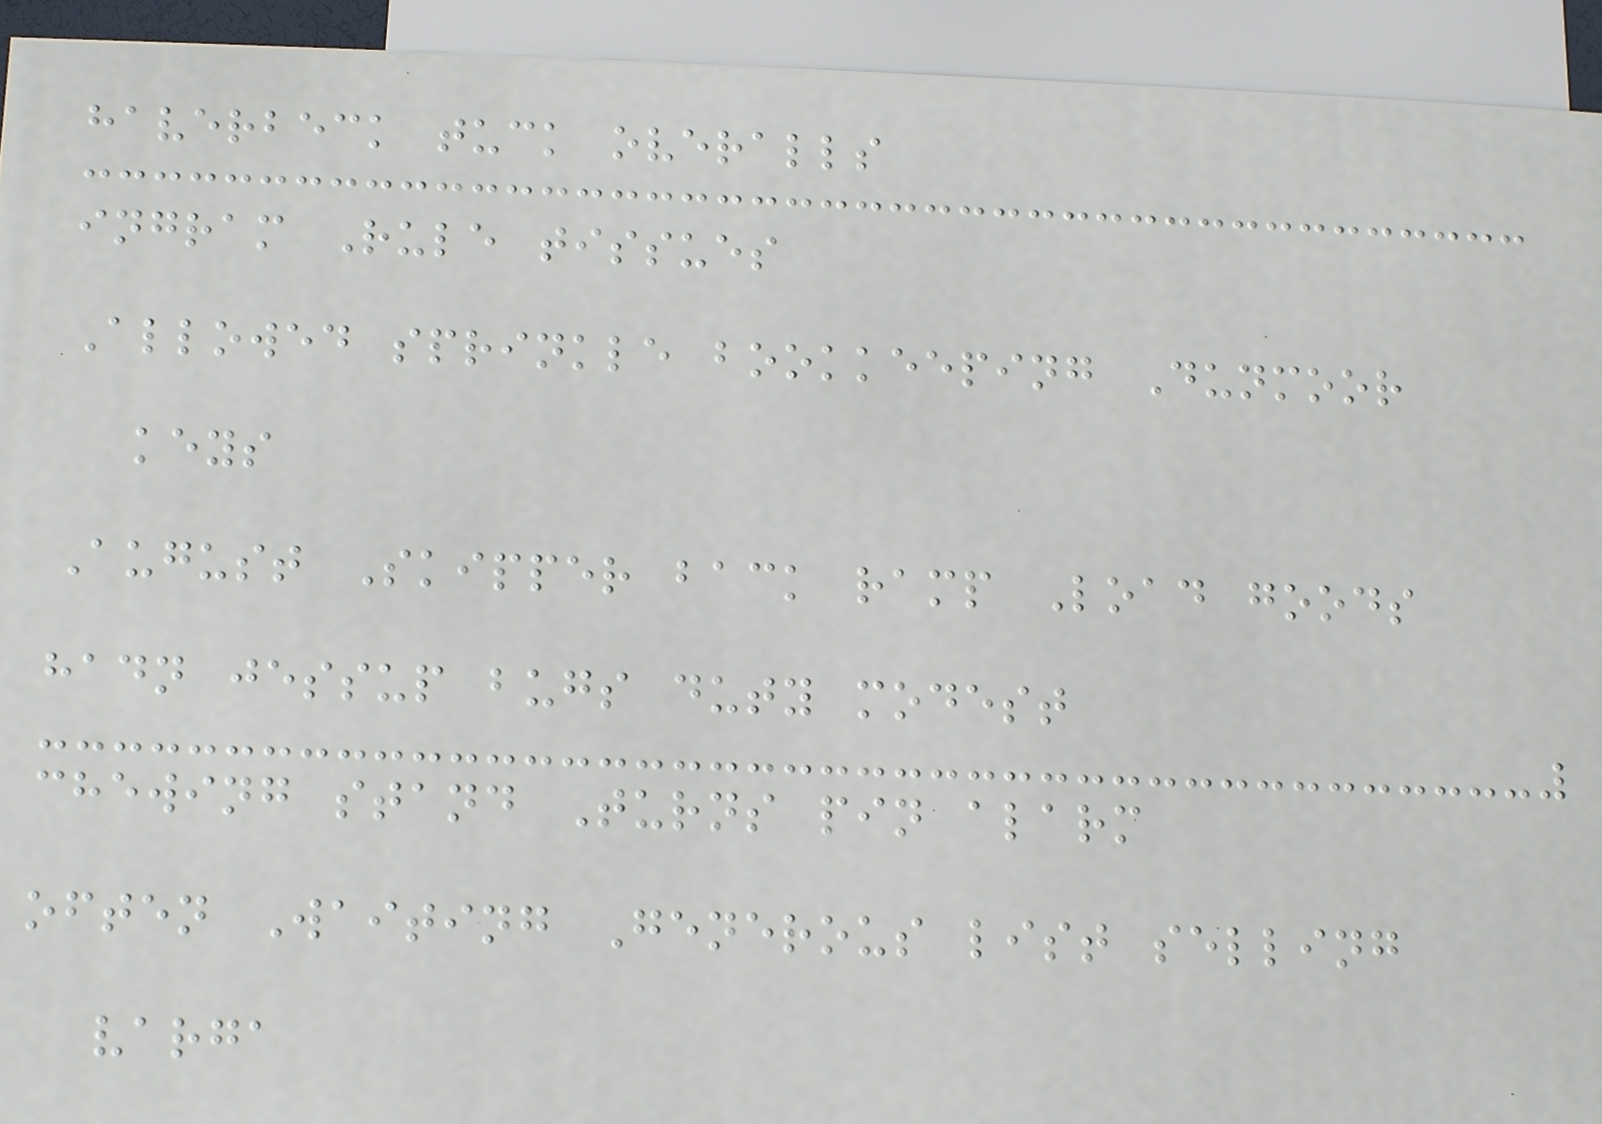haverbeck tuck overalls
ingram Rule tissues
Allowed sprinkle bookkeeping Dunmoor
keys
August Skipper back ramp Load goods
hadn jessup bugs duty modest
chewing stand Turns pin alarm
often Waiting Generous list selling
varga
